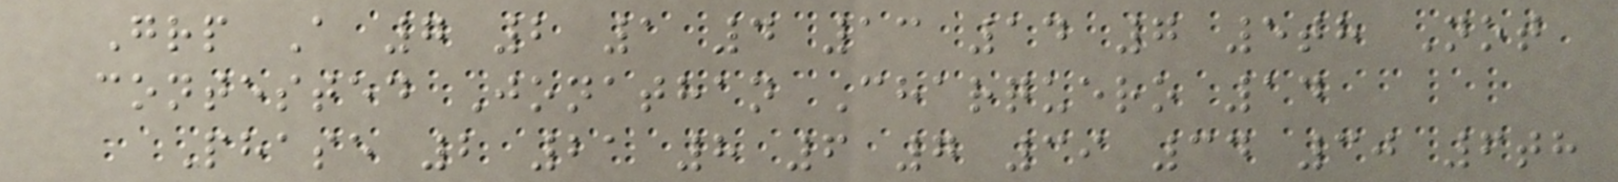Grp A 7 2 1 4 13 14 7 5th Not
contested Jonathan Charquero 14
Phase 2 21 8 6 7 39 34 30 6th
